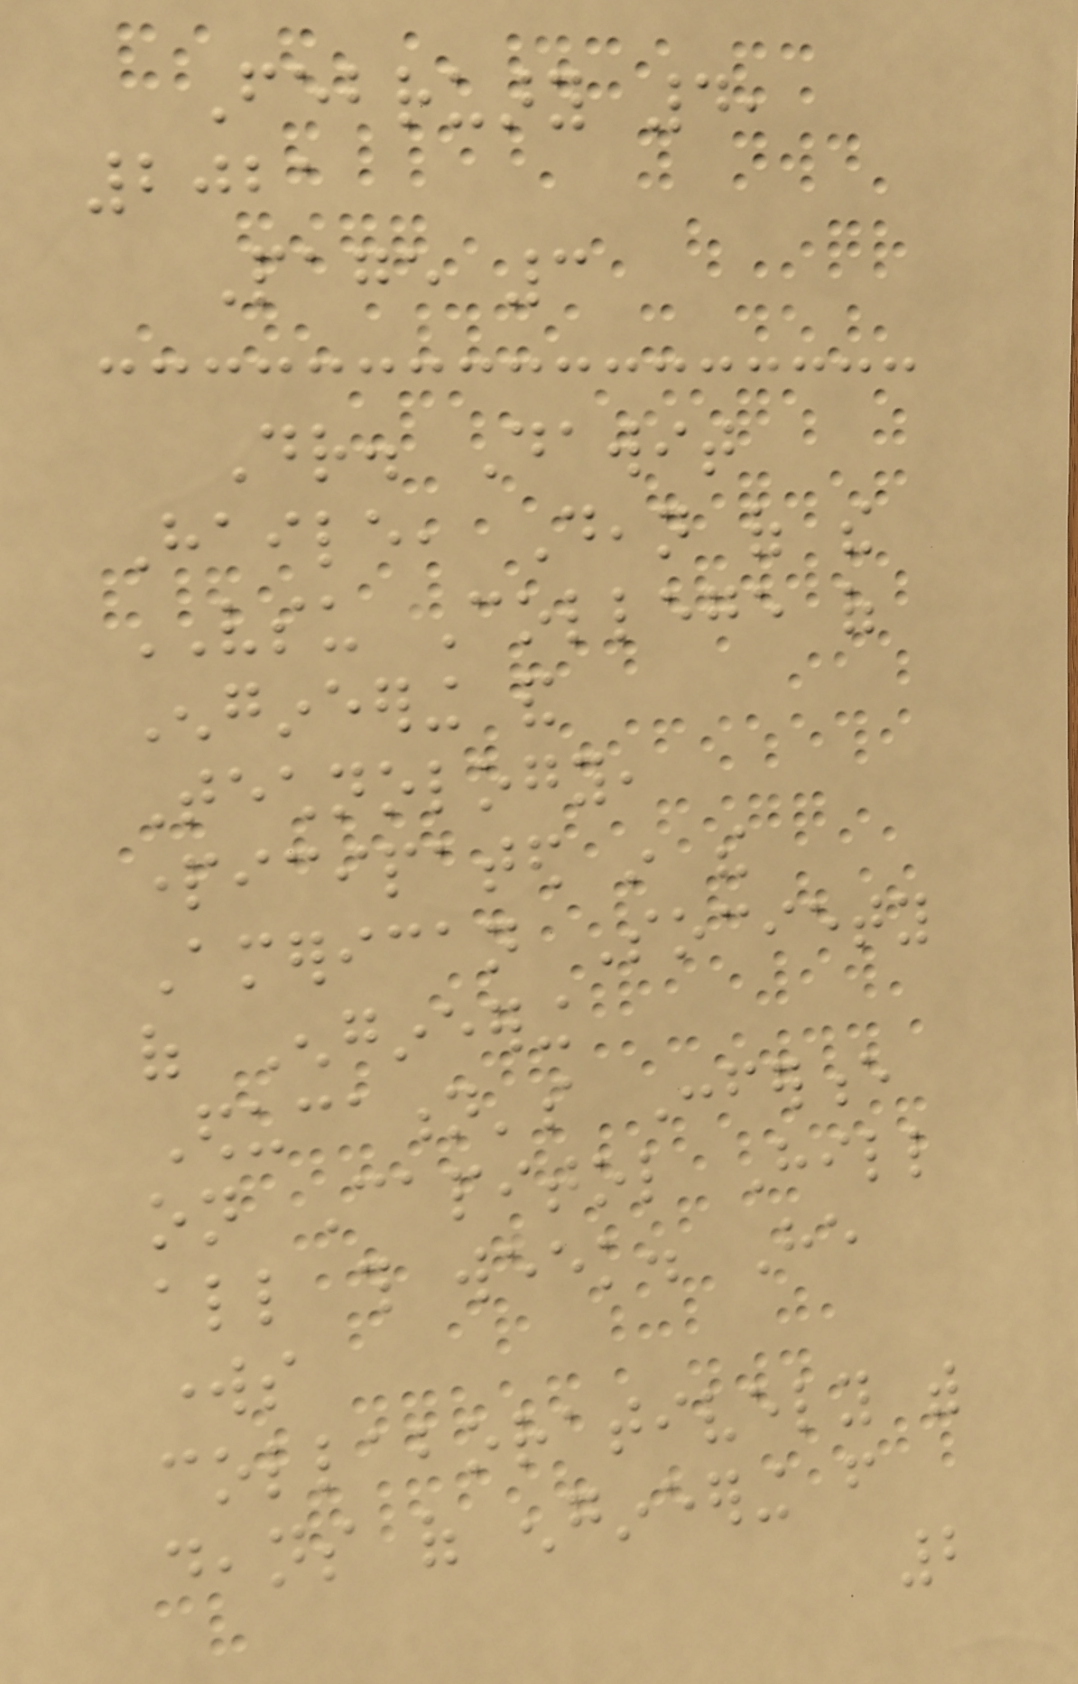February 4,
2021
Page 3
Dr. Dawit
Haile, Dean of the
VSU College of
Engineering and
Technology,
participated in the
American Society
of Engineering
Education's Conference
on Capitol Hill
all this week. He
works
collaboratively with
deans of engineering from
2
